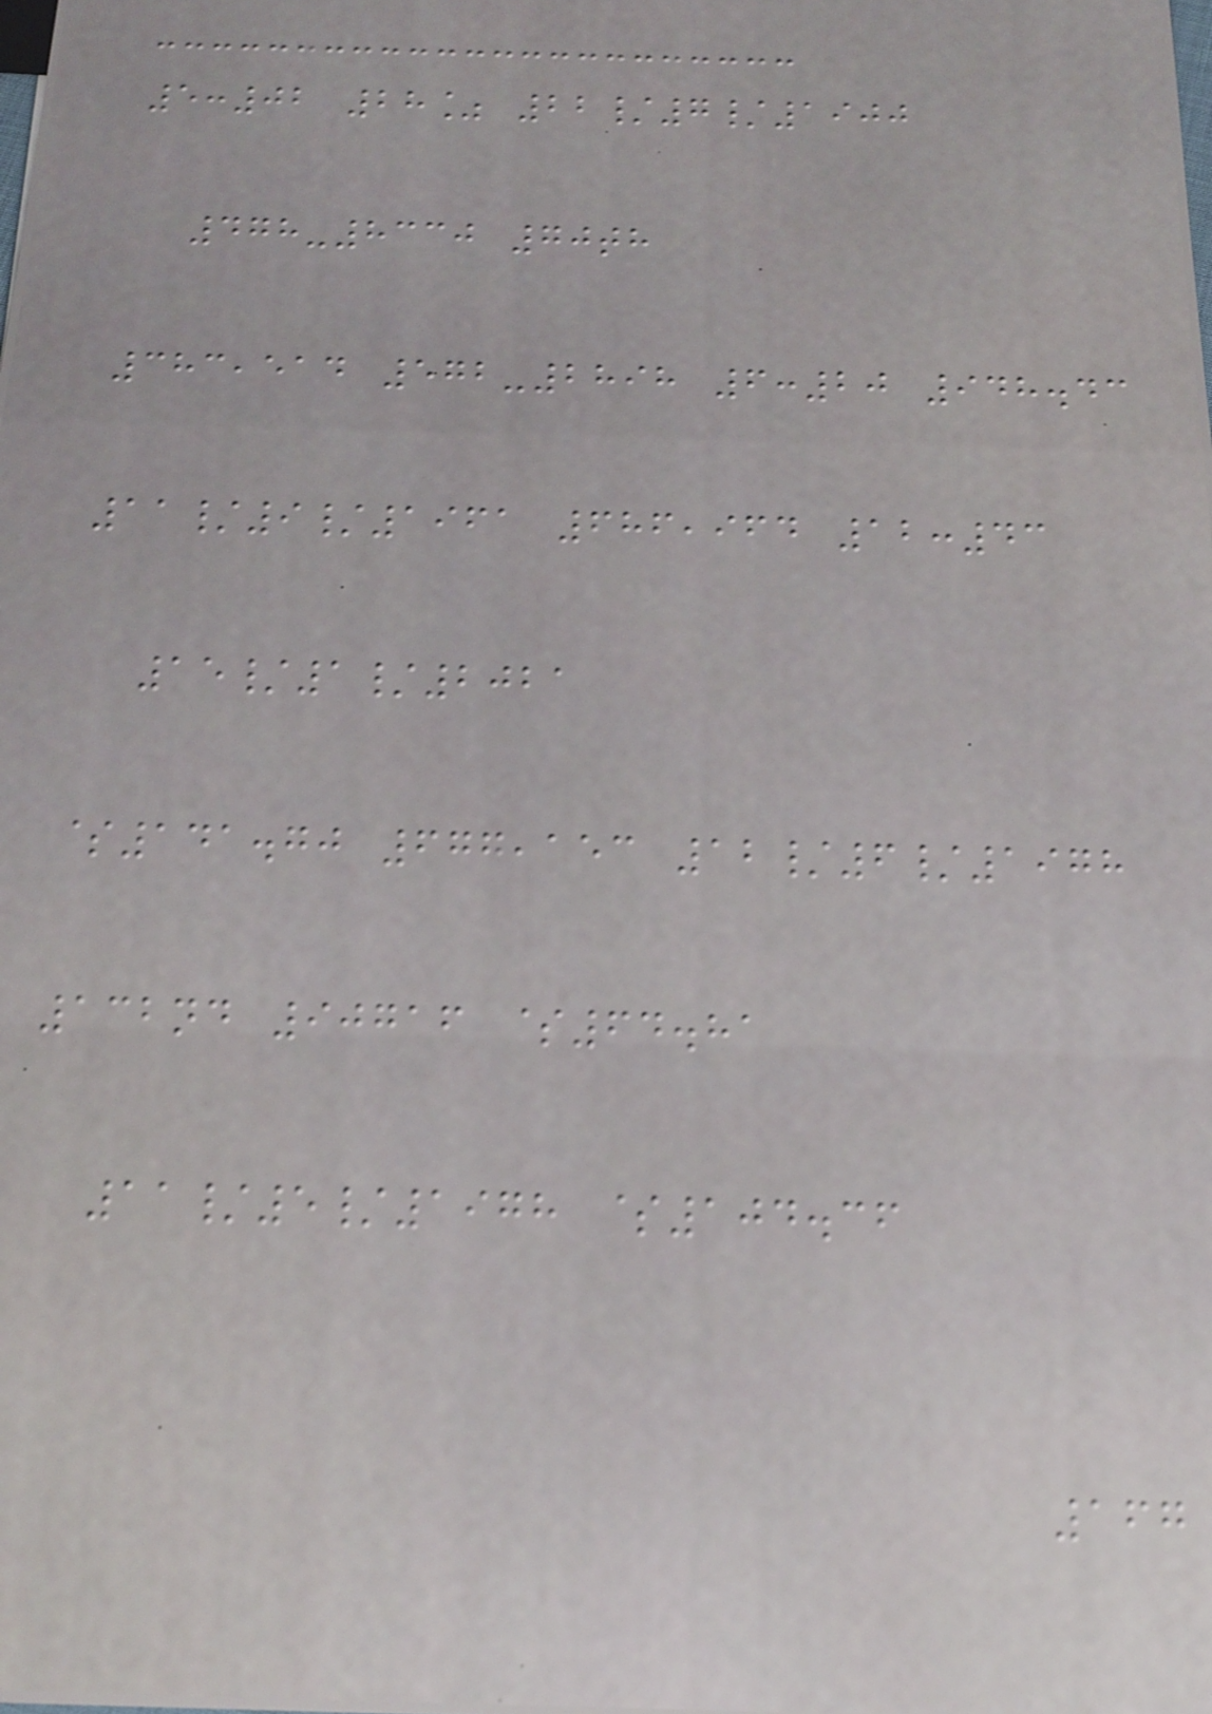5:02 28% 22/7/1900
478-8330 70th
383,514 572-2898 6:20 948.43
11/9/1961 686,964 12:43
15/1/2021
$141.70 677,153 12/6/1978
132nd 90716 $64.81
11/5/1978 $104.36
167
